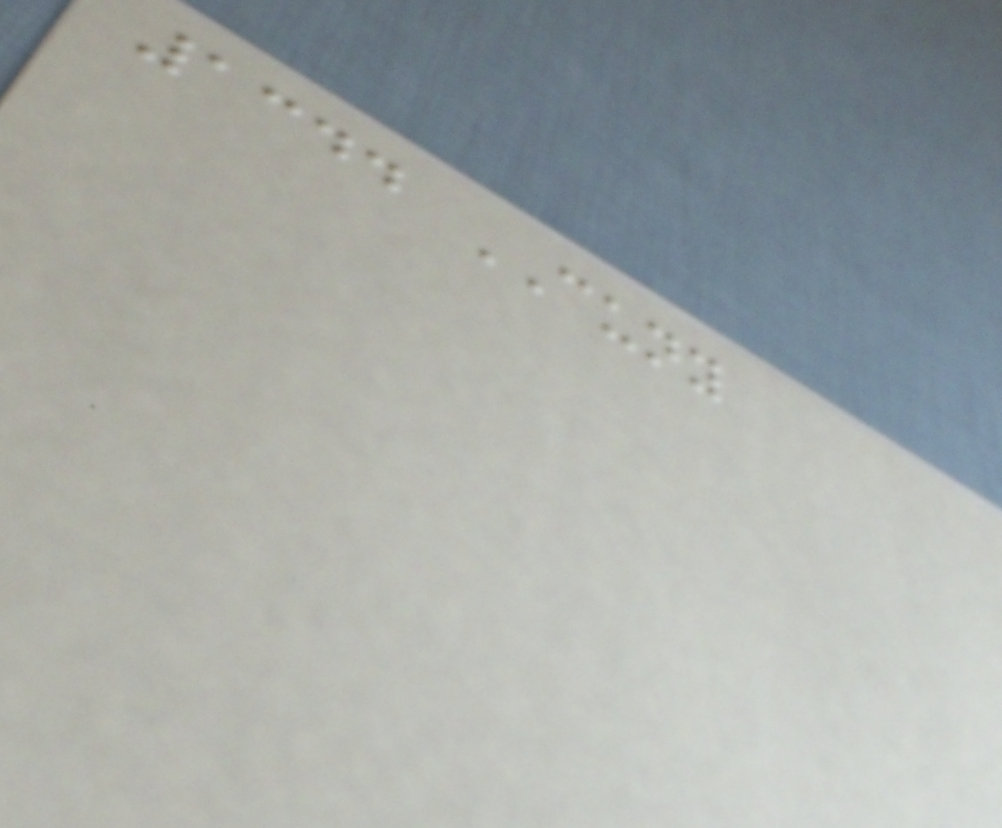1344 CUNY
